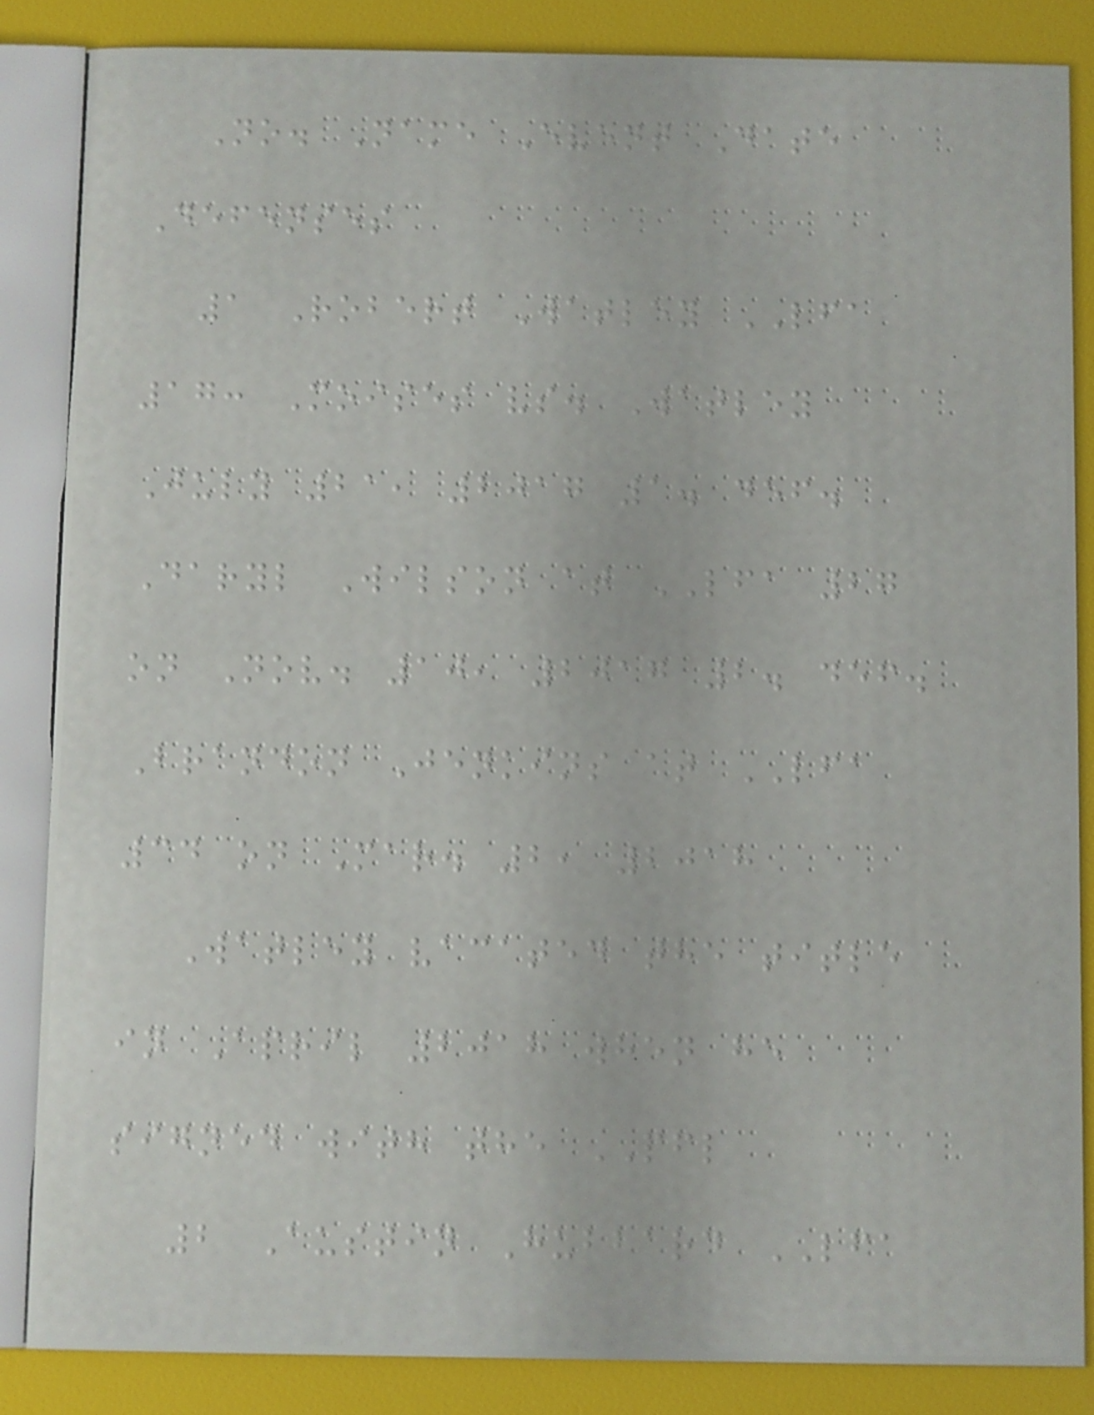No. Name Event Date
Defenses
1 Robert Watley LFA
17: Moises vs. Watley
July 21, 2017 1. def.
Daryl Wilson at LFA 27
on Nov. 10, 2017 2. def.
Brandon Jenkins at LFA
34 on Mar. 2, 2018
Watley vacated the title
in April 2018 when he
signed with the PFL
2 Austin Hubbard LFA
